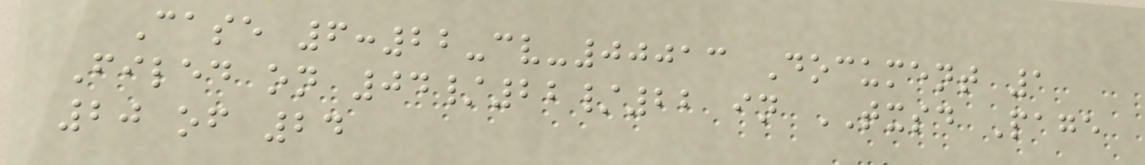Case 6:22-cv-00013 Document 1
Filed on 04/22/22 in TXSD Page
20 of 24
